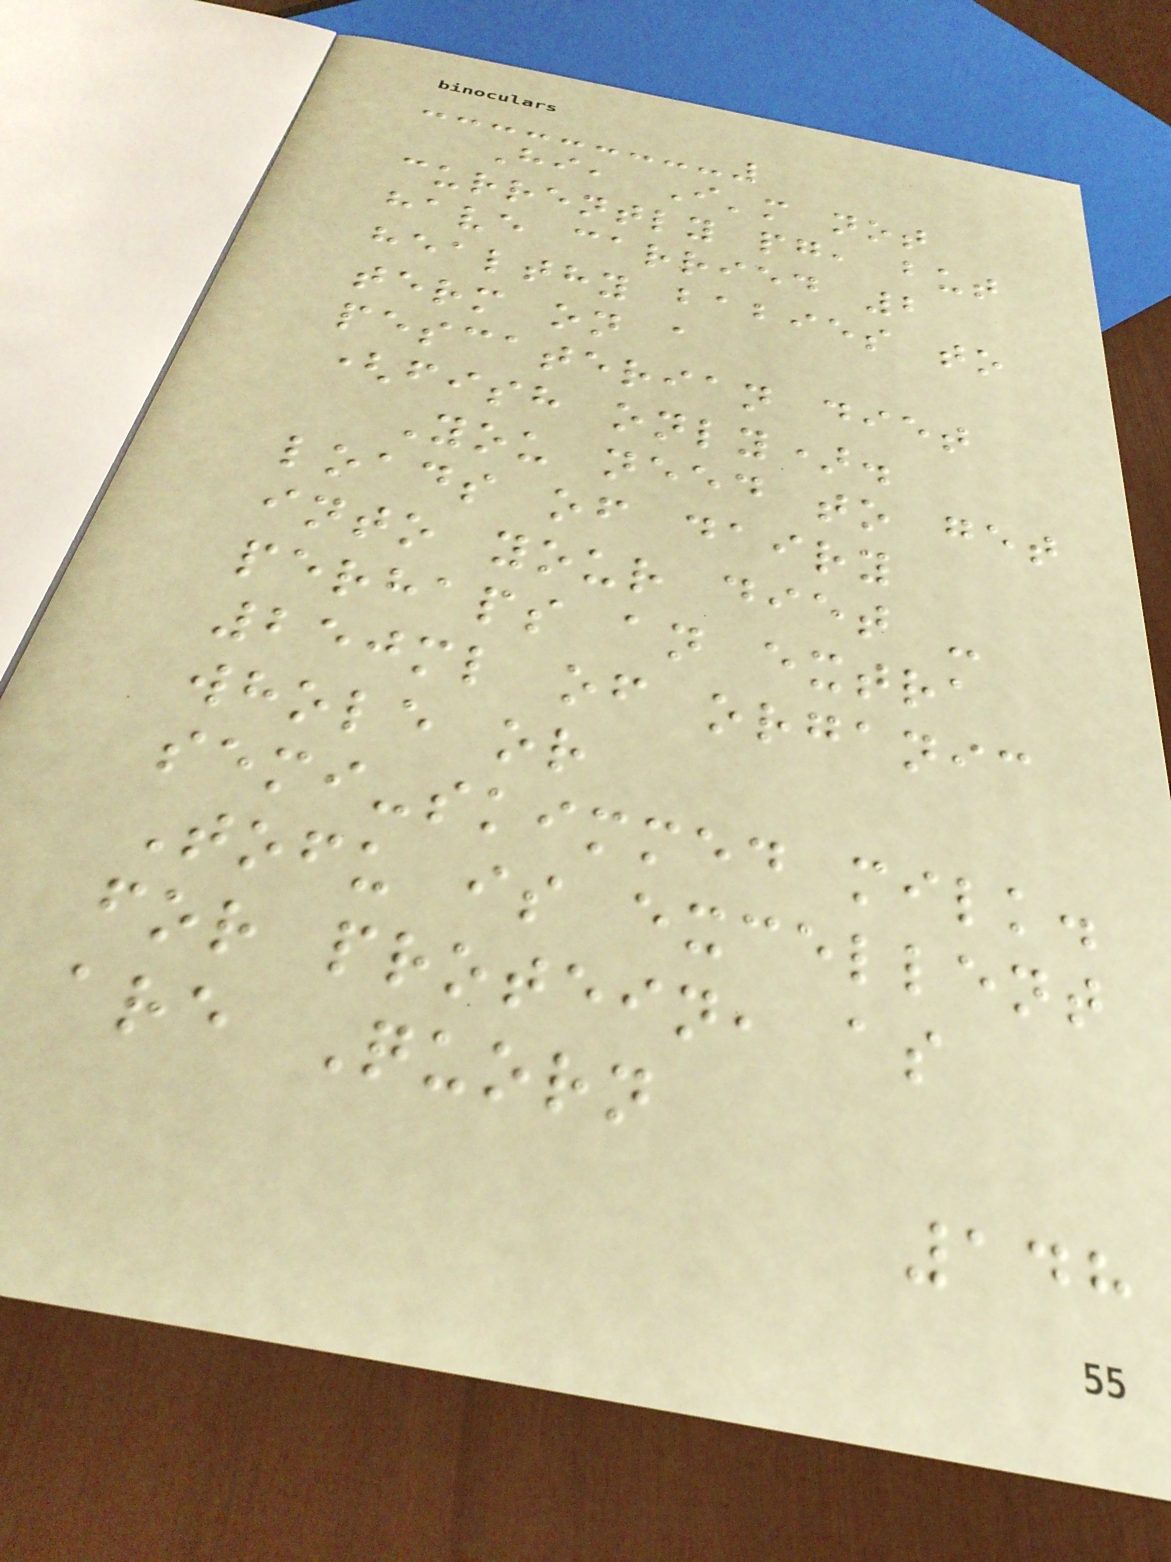Hi, I'm not
currently pg, but
have carried 2
healthy babies to
term on a
pescaterian diet
(fish only).
You need to get
loads of dairy
into your diet -
perhaps an extra
250ml of organic
whole or
semi-skimmed milk.
Tofu is excellent
for protein, as
are Quorn
148
